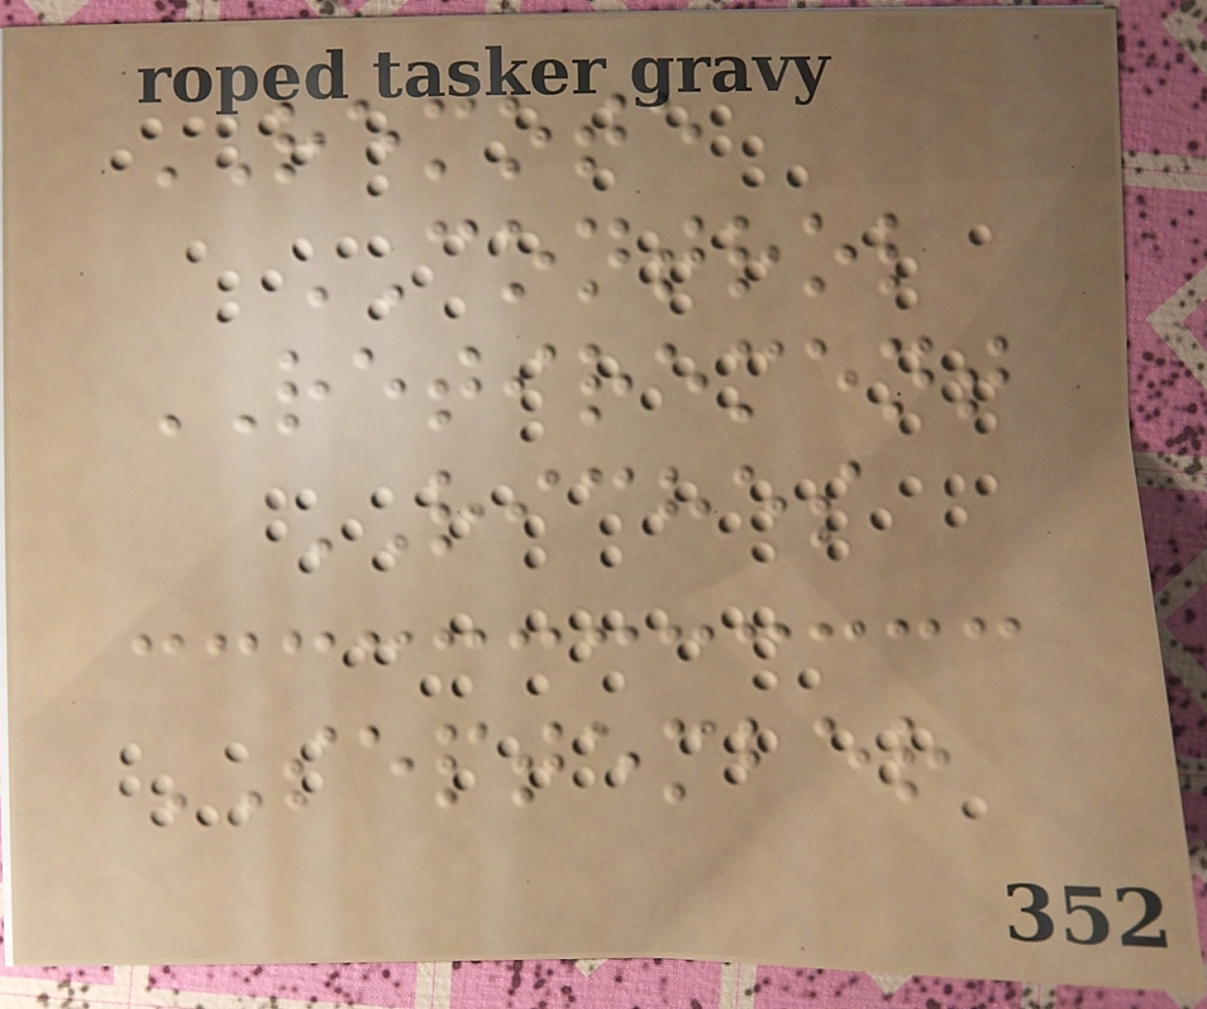REMOTE
CONTROL
RETIREMENT
RICHES
SEPTEMBER
